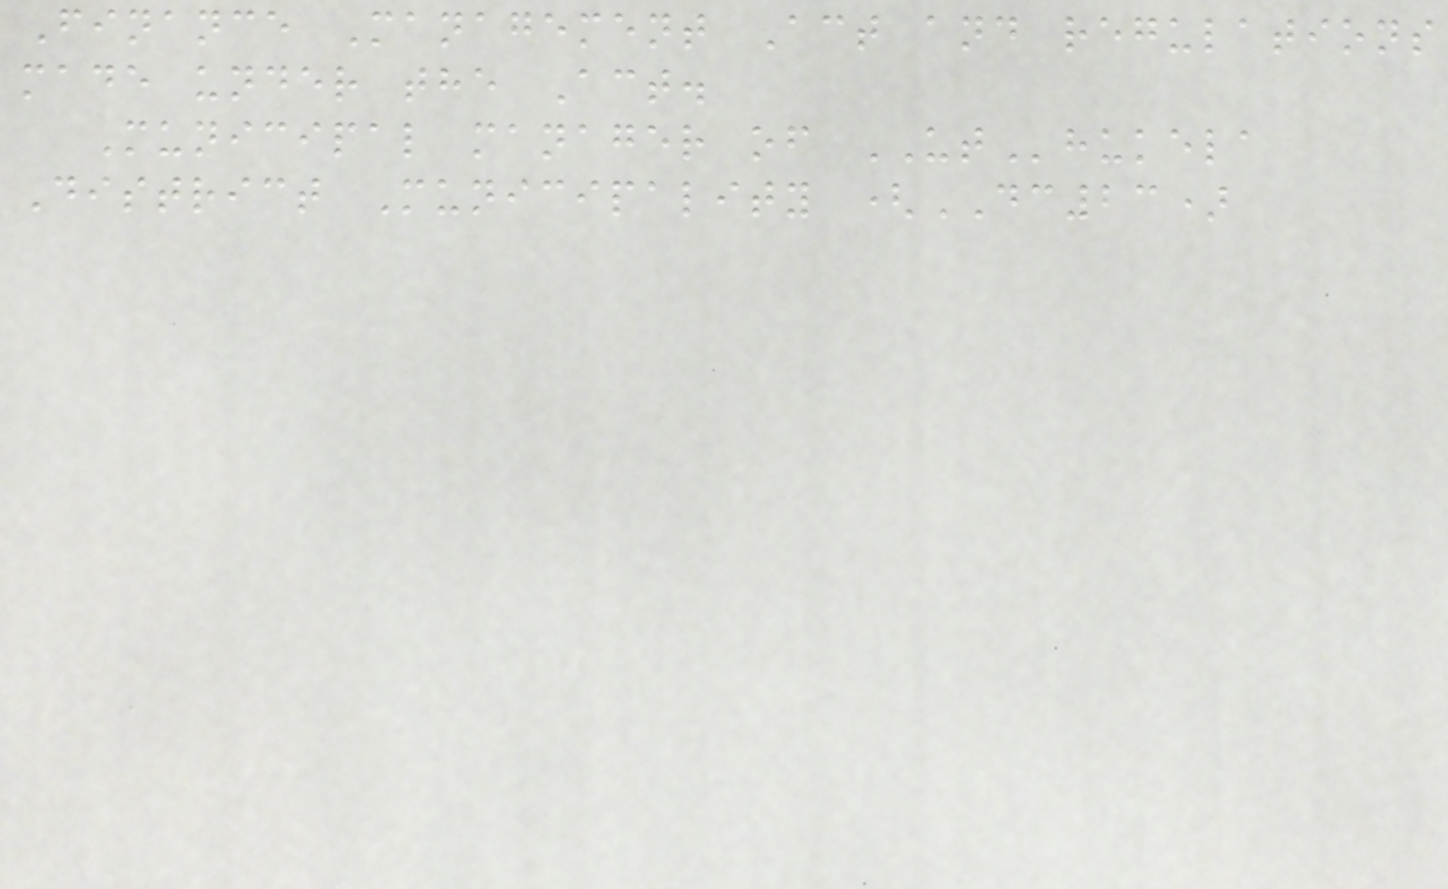Finance Management Act and regulations
made under the Act.
Municipal manager of UThukela
District Municipality (DC23)
